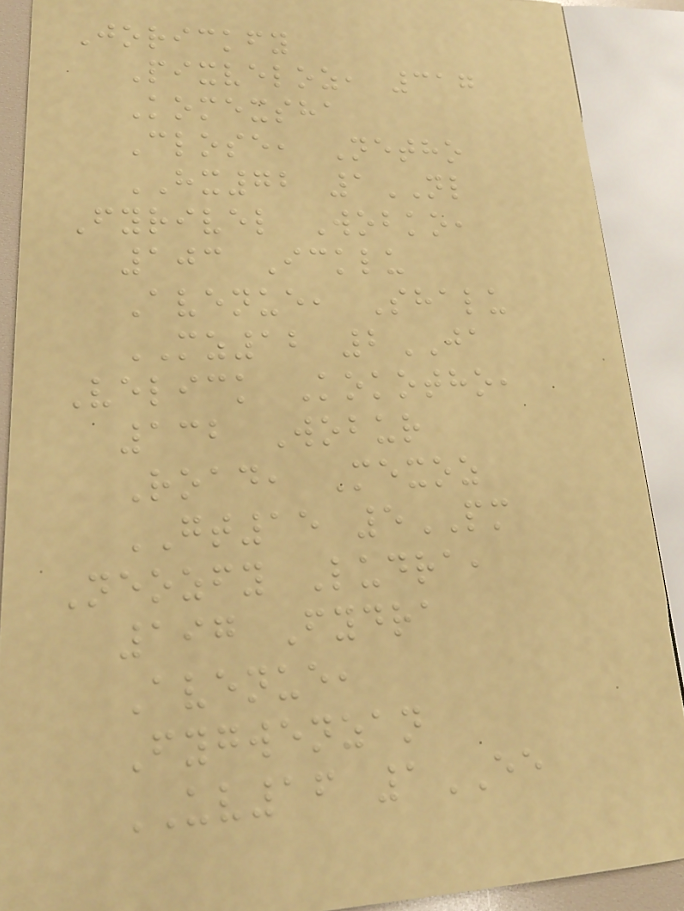Jorickfy
Pixveloz, 317
Komexsha
Close, Netho
HX72 1NL
Fyrivel Wobko,
103 Icklu
Avenue, Shalu
MZ12 2JA
Velick Kokotho,
132 Wobur
Road, Mexoz
GT15 5PM
Neozfy Ludra,
197 Fydra
Avenue,
Fygwenzan
UV16 1EE
